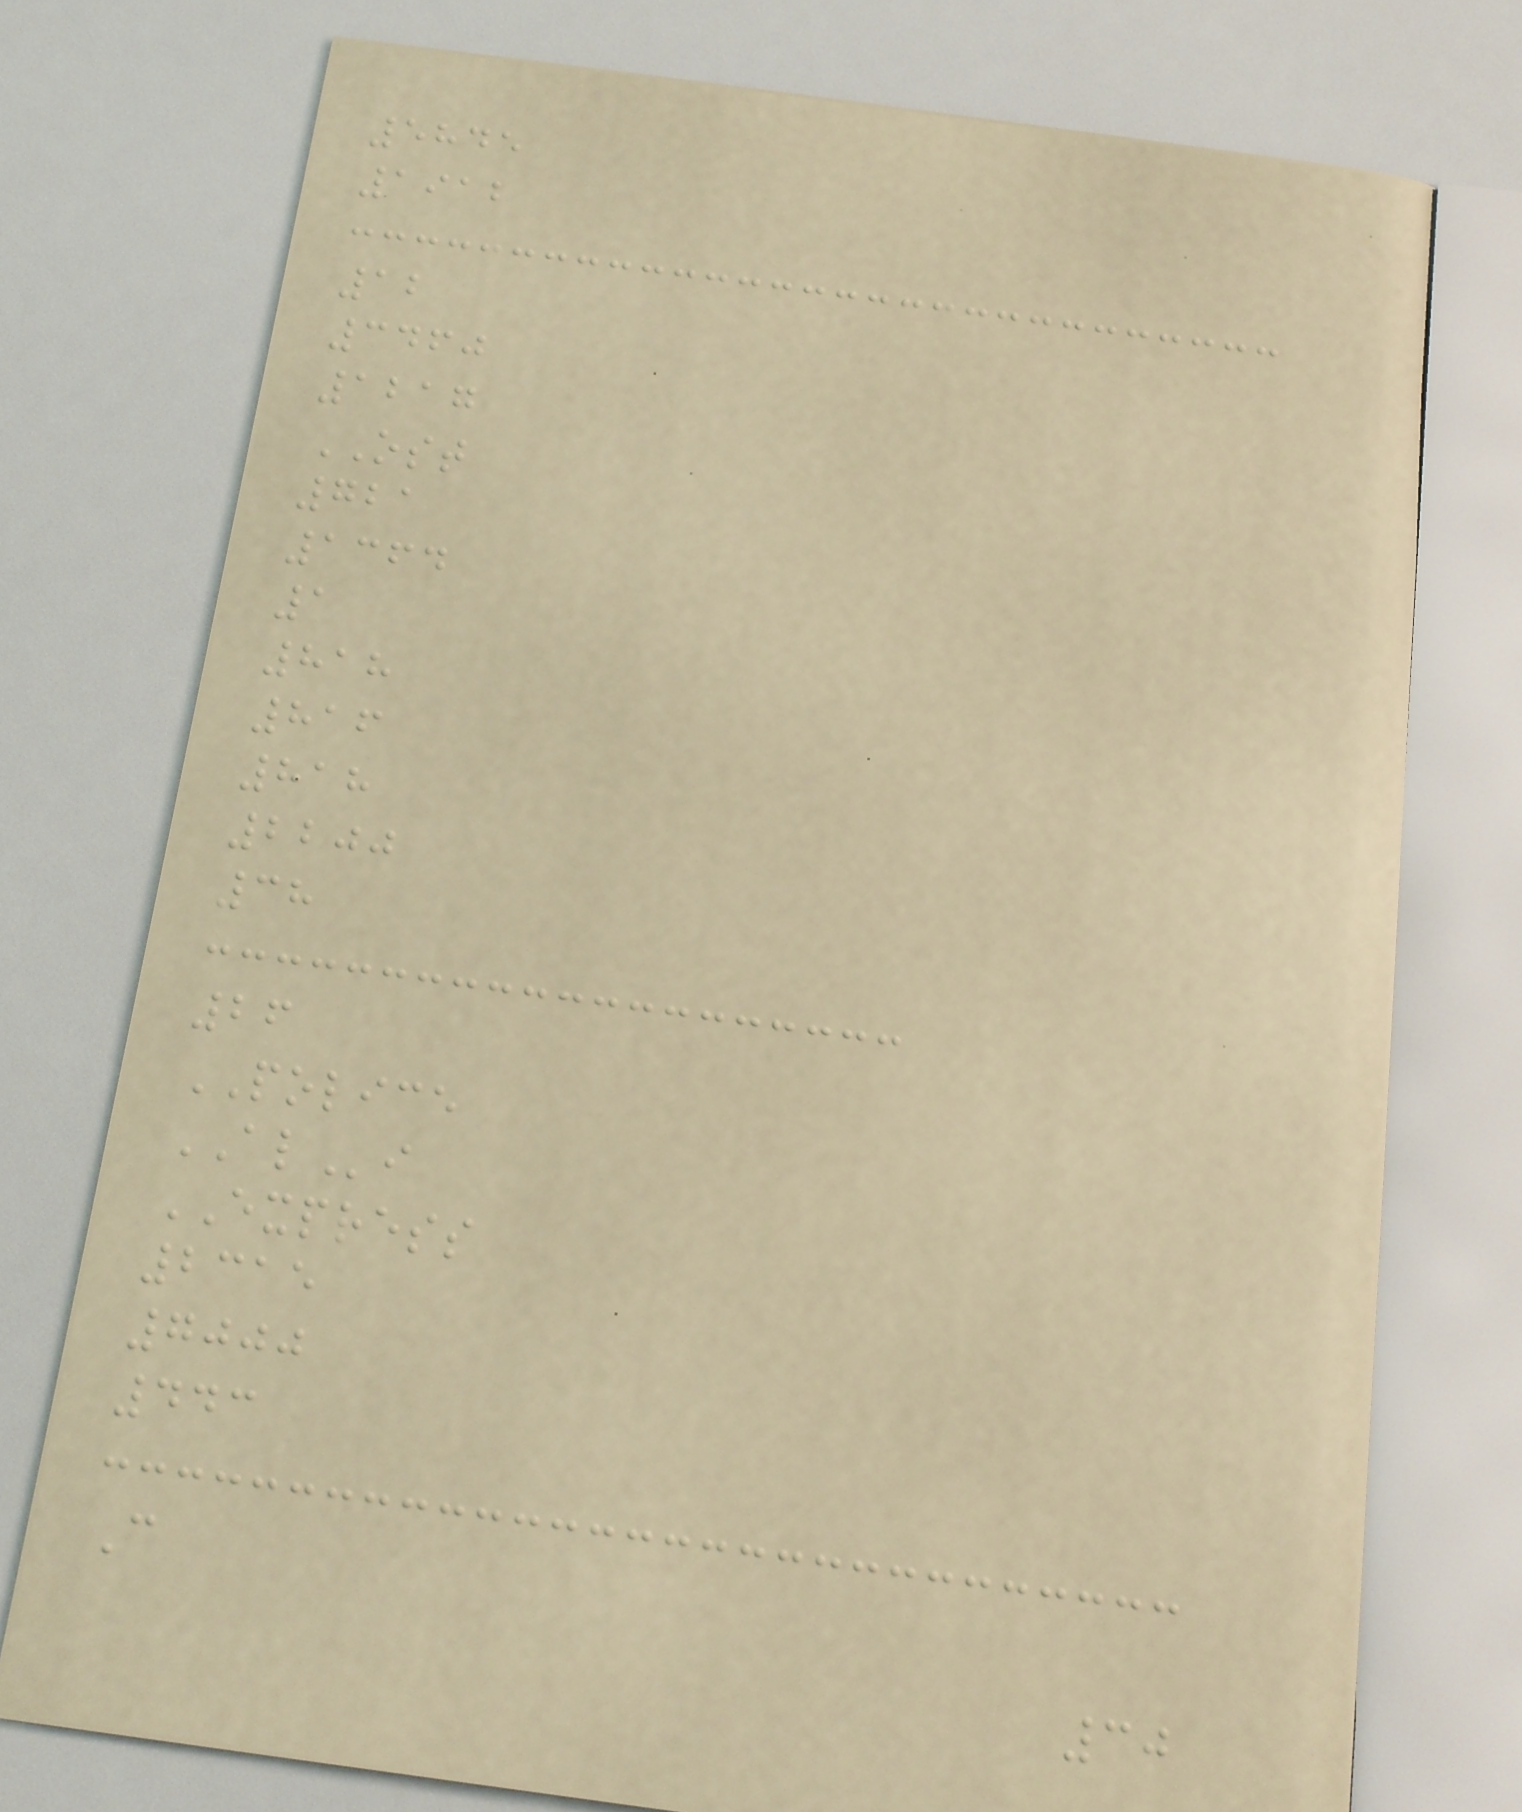5845
1912
12
3460
1217
OST
721
1364
1
818
816
818
2200
38
26
POLICE
ALi
EXPRESS
2315
7000
443
C
30
